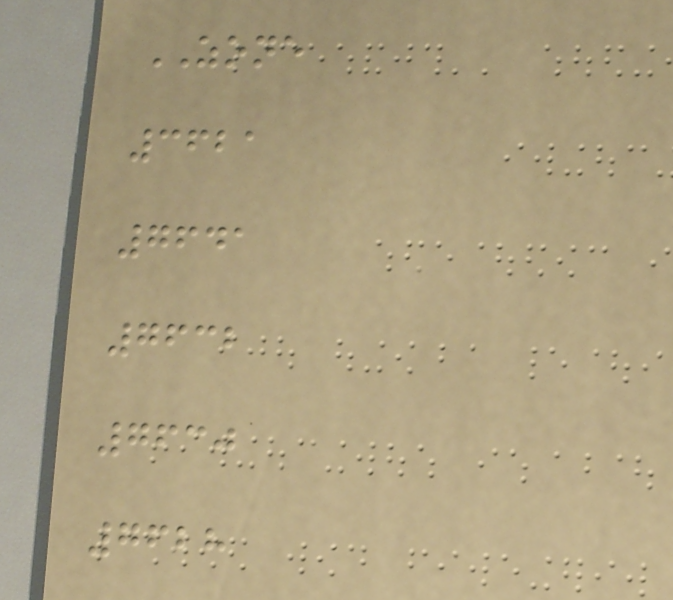ZONE
3621
7641
7632
7630
7628
